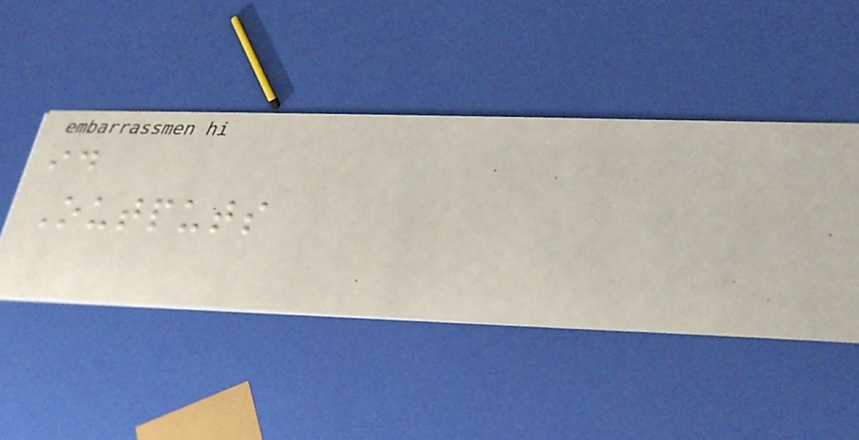id
Outputs
